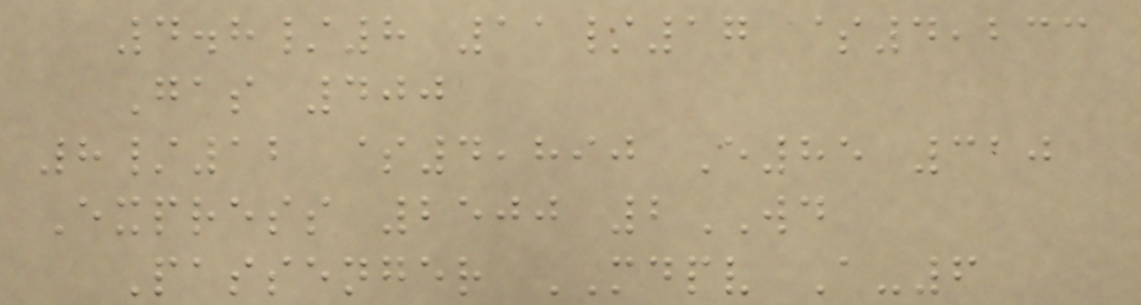4.8/8 11/17 $4,233
Gas 400
8/12 $4,890 E85 310
Express 2500 2WD
Passenger MDPV A-6
